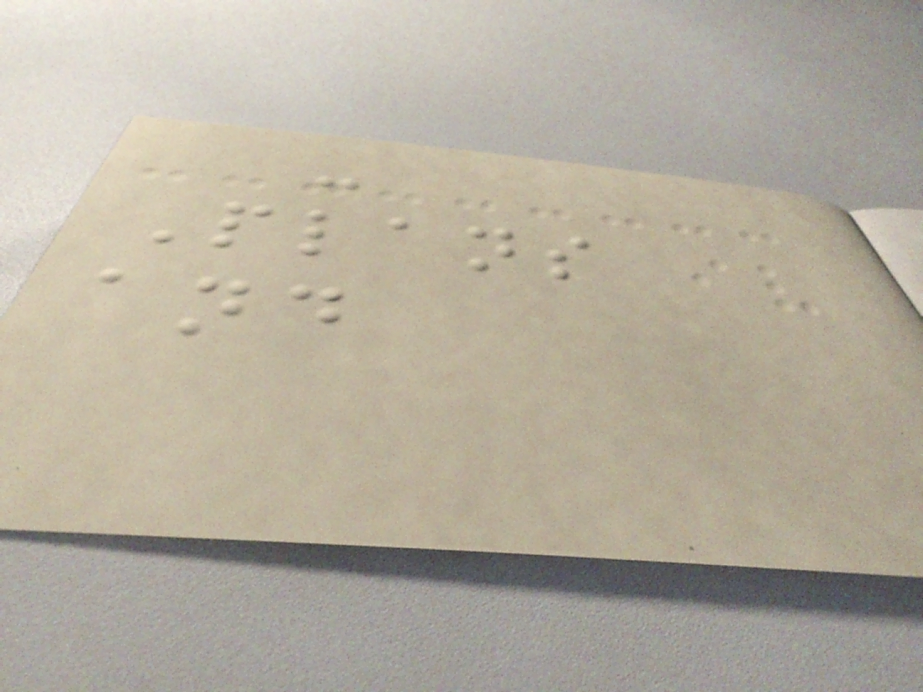-
Plans
and
